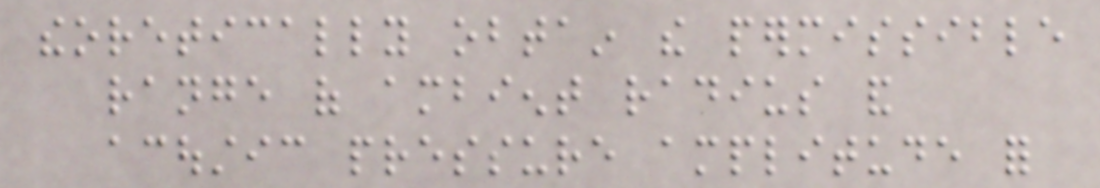theoretically obtain the permissible
range of ambient radius and
acoustic pressure amplitude for
